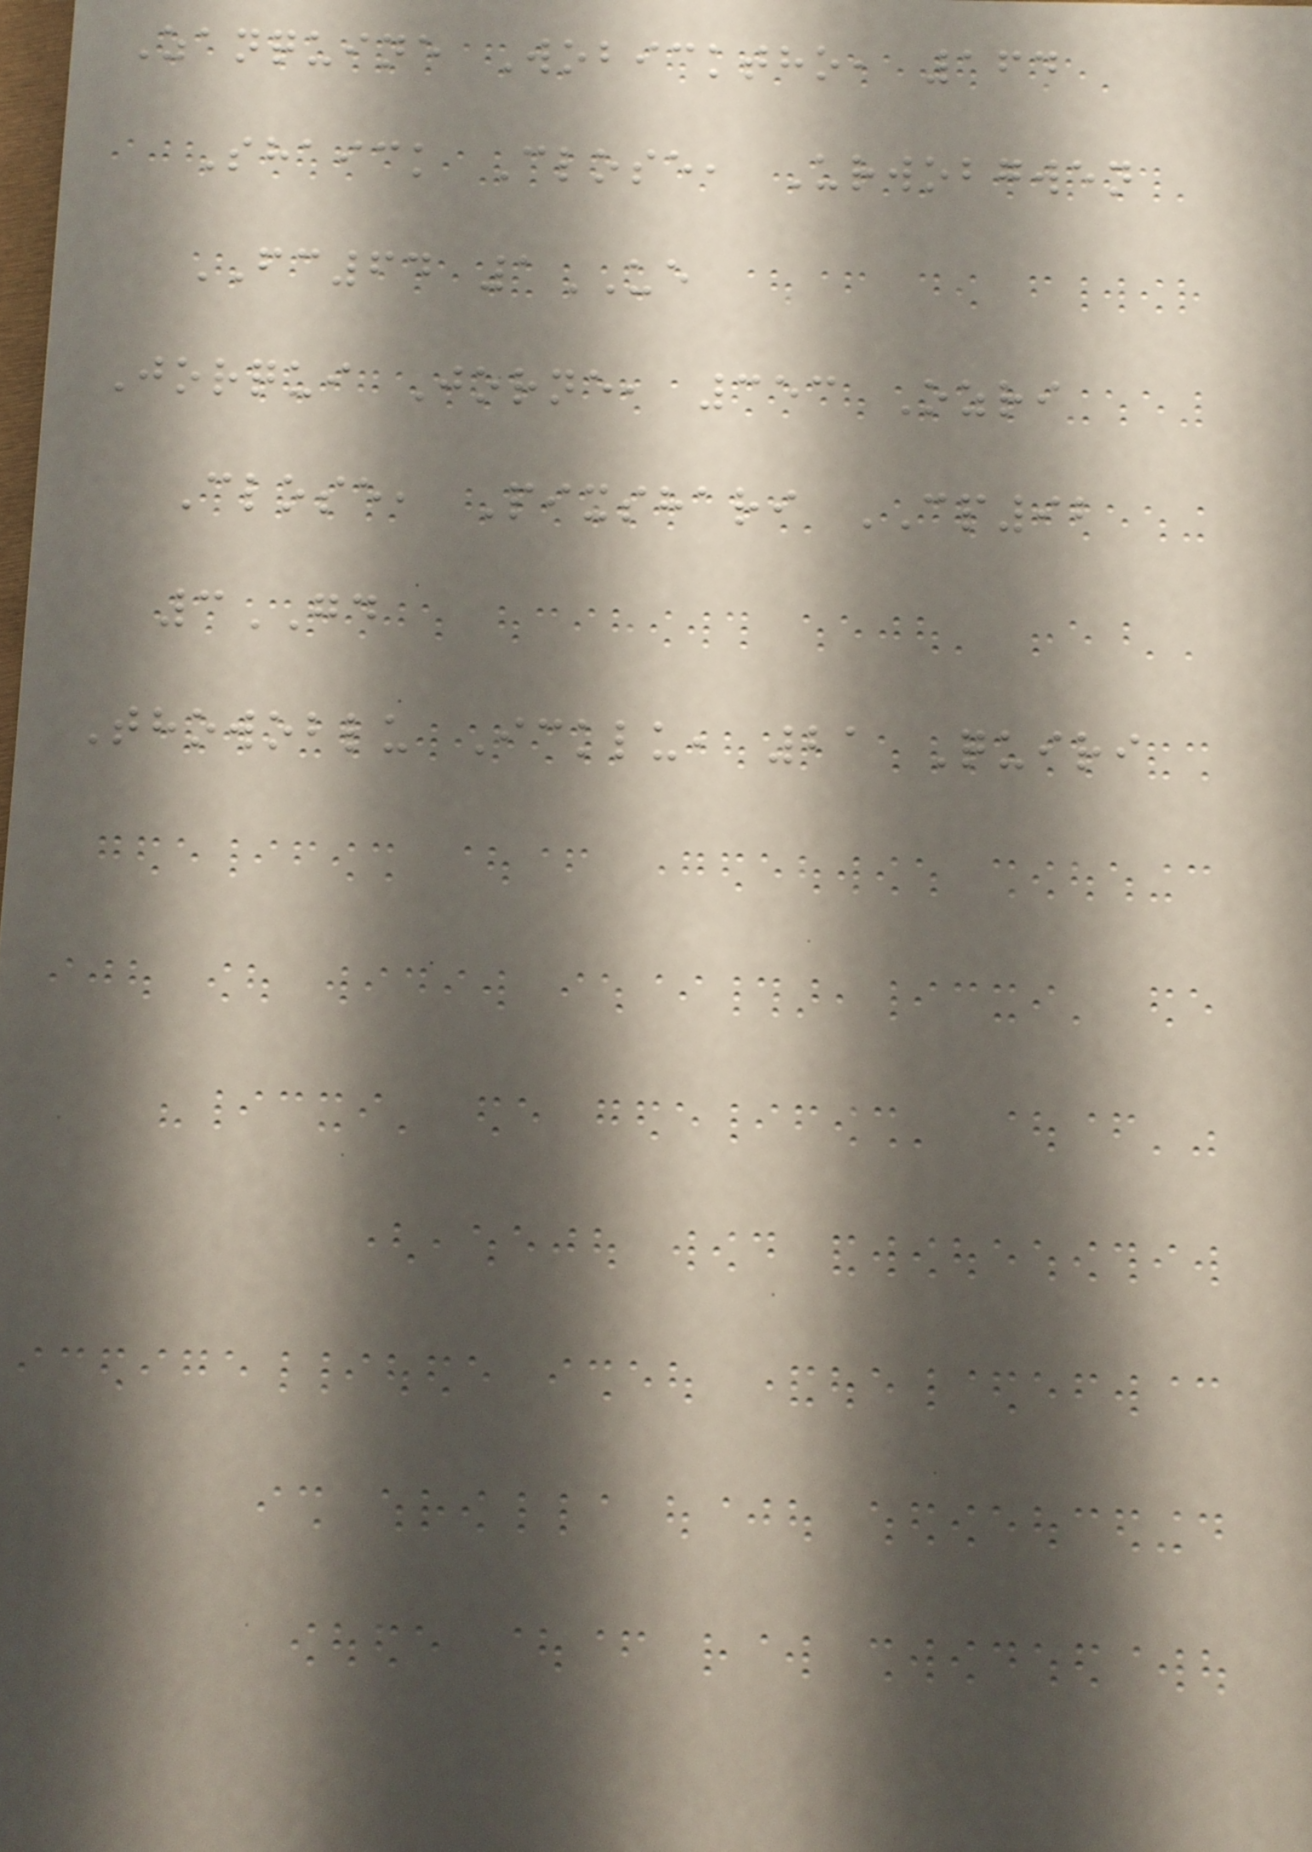Zanquine Wobicktho, 164
Shaick Close, Urwobgwen
FC64 1UE
Jorqui Jorne, 353 Ozri
Close, Pixshari CP92
3GD
Thowoblu Icklu, 21 Quiri
